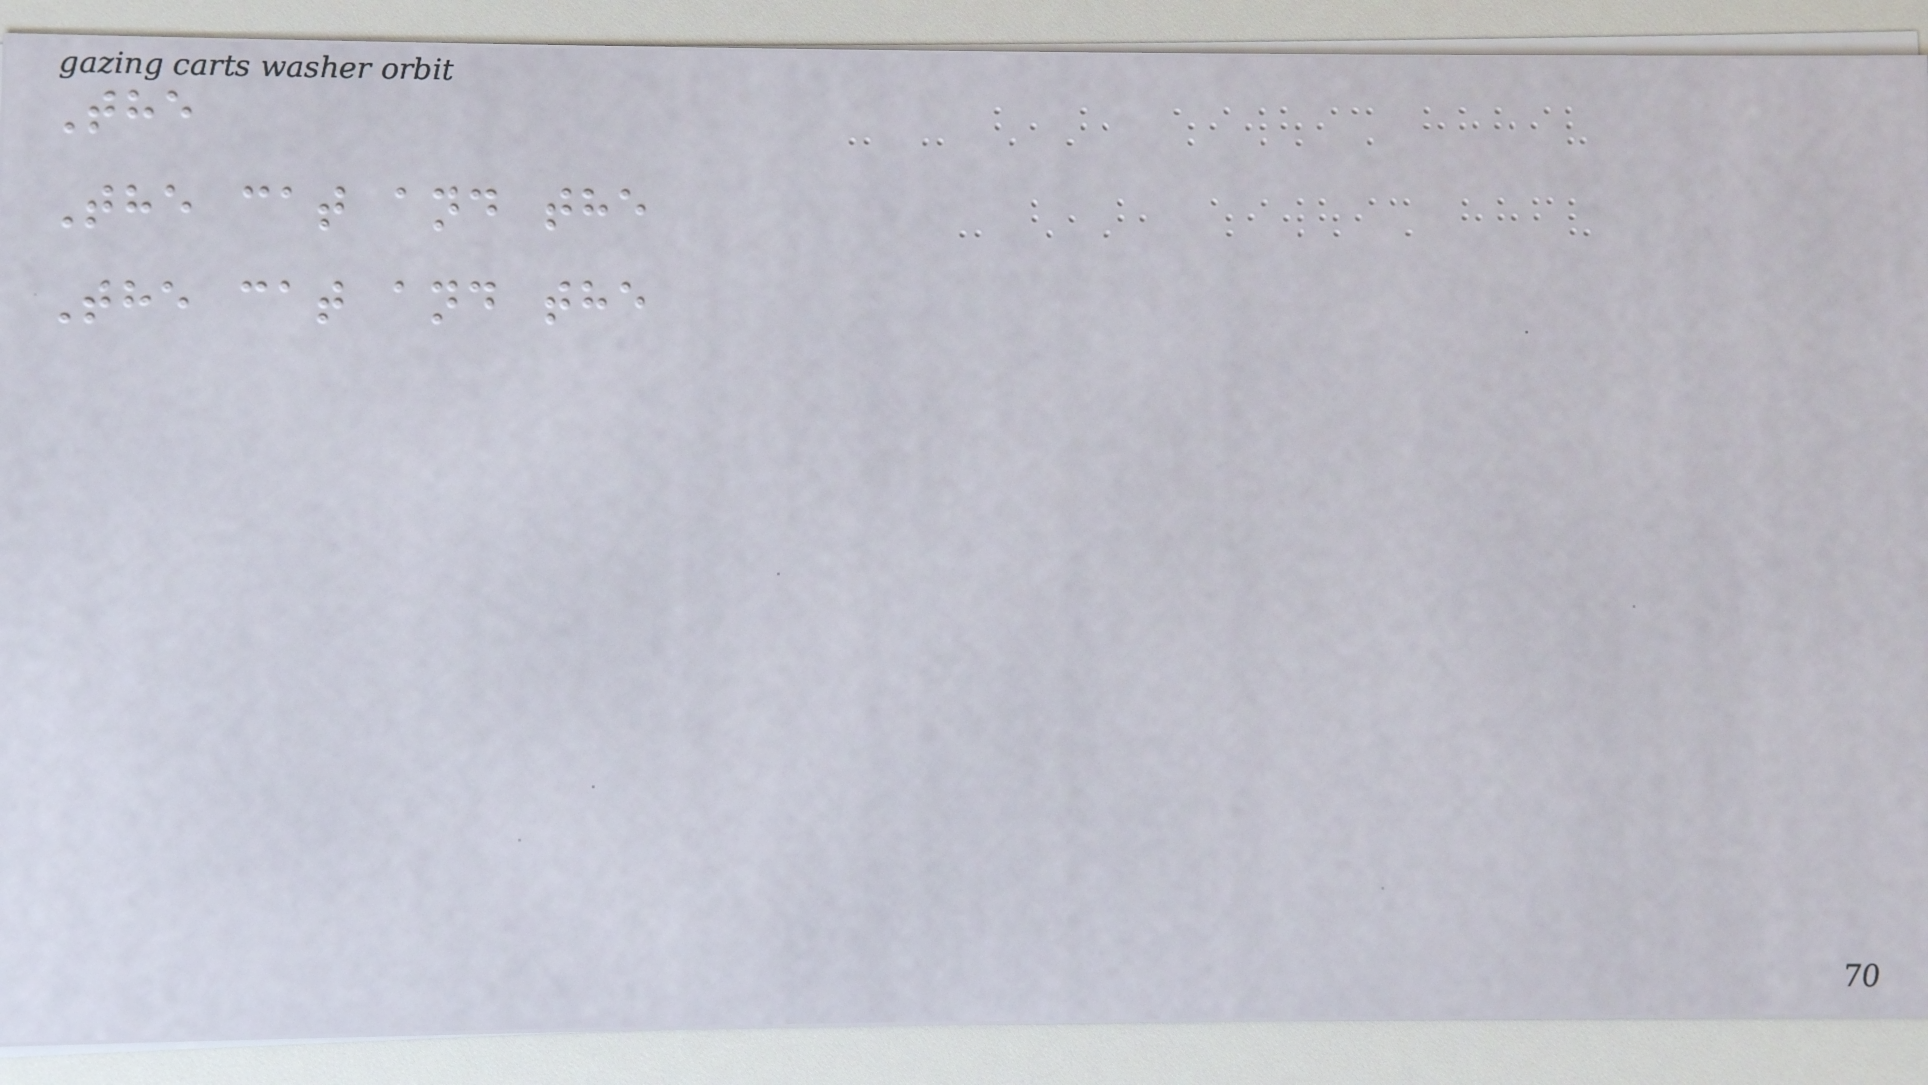The
The cat and the
The cat and the
